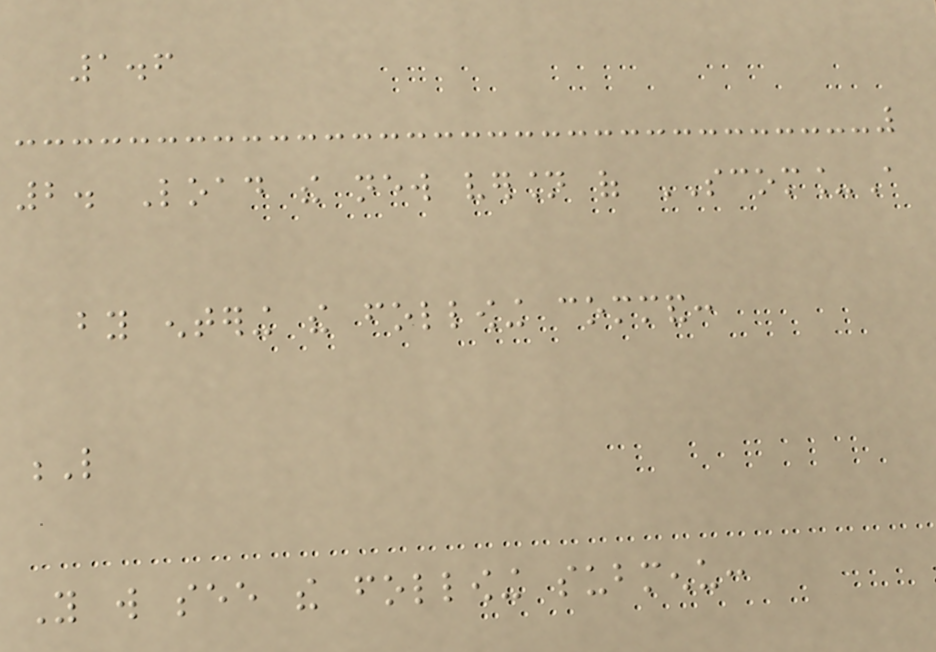1.6
2. Load the new version of SCOM_A
by entering the following command:
L
You will see the following submenu:
